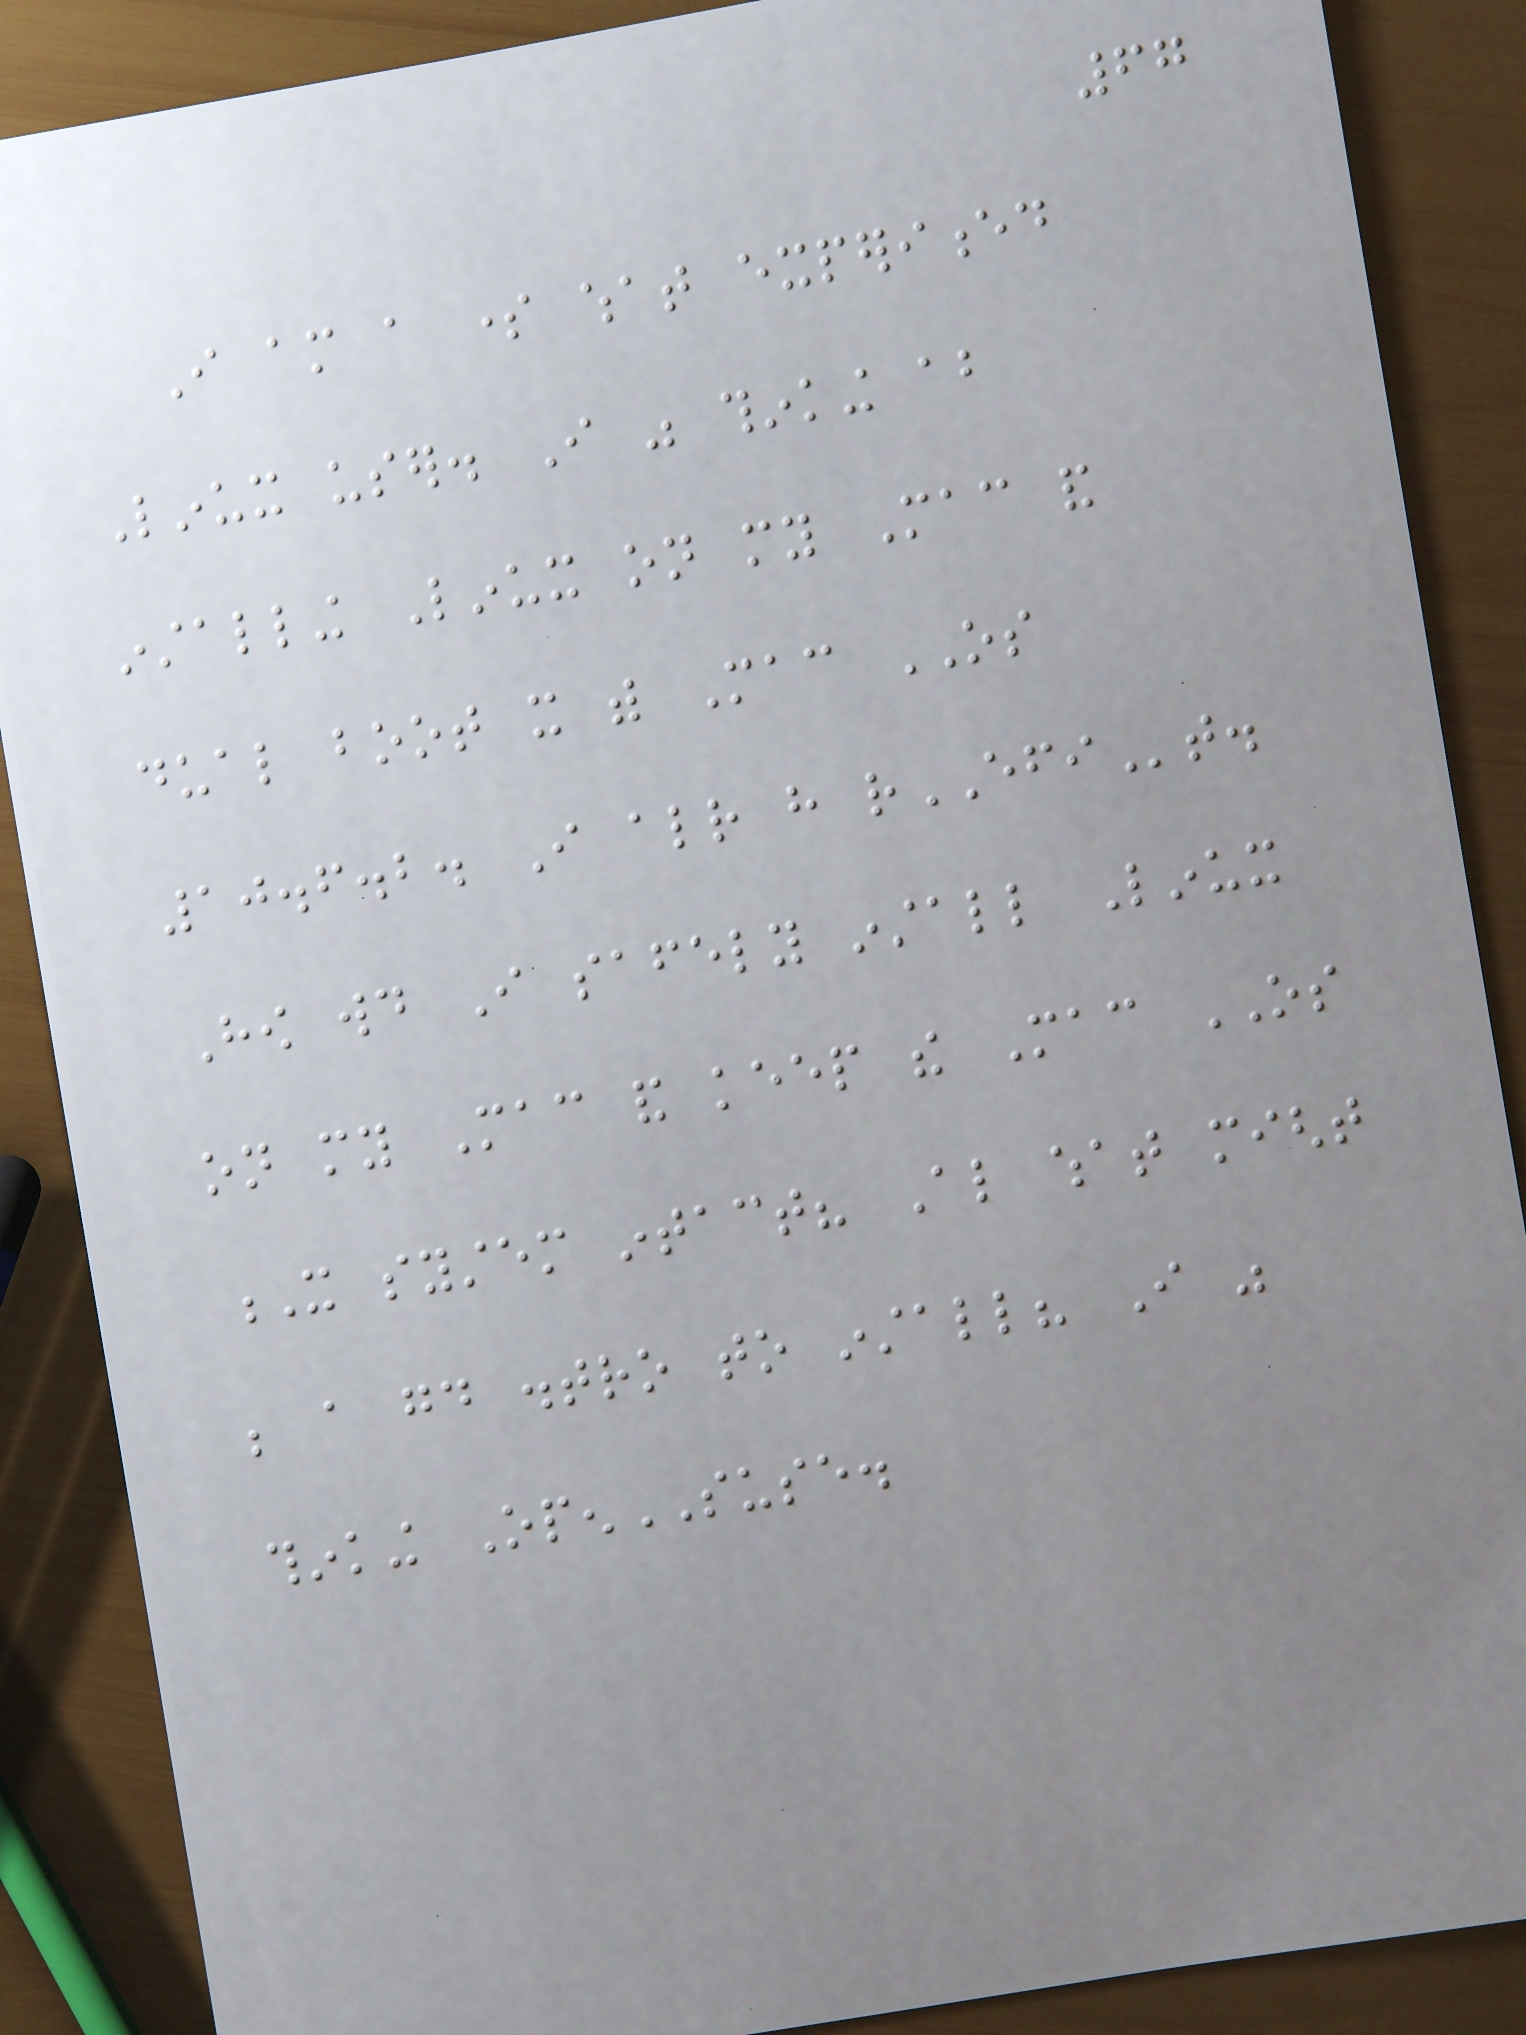67
I am a some what experienced
Linux user. I was thinking about
installing Linux on my Mac and
dual boot it with Mac OS
10.6.2. I already have rEFIt.
How would I safely install Linux
on my Mac and keep the Mac OS
X system intact? Also what might
be a good distro to install? I was
thinking OpenSUSE.
